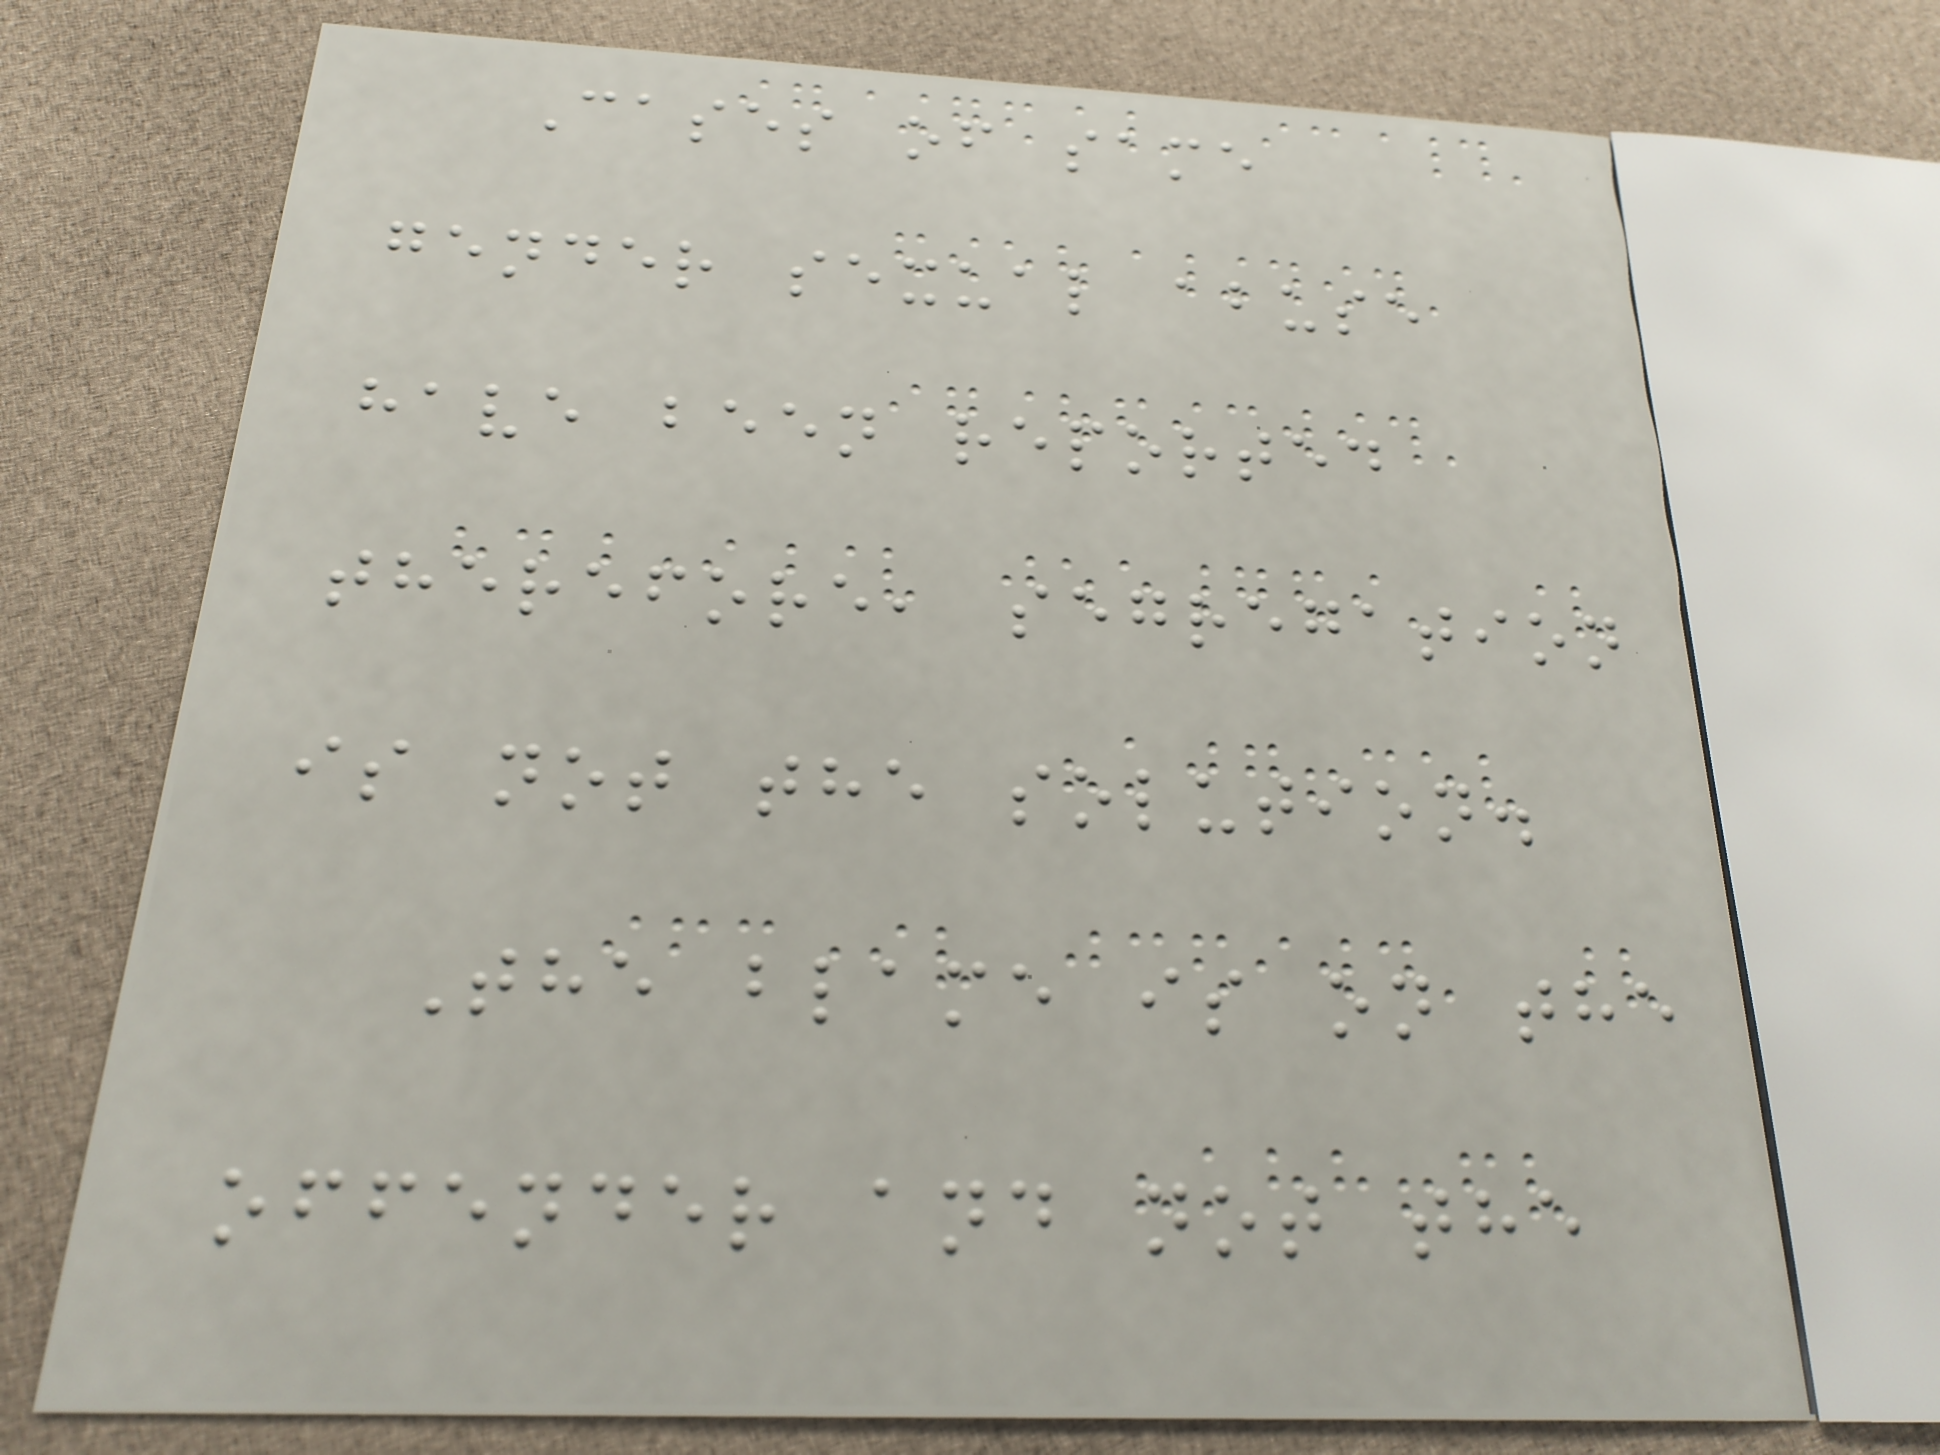Cases of same
gender sexual abuse
have been reported
therefore, segregation
is not the solution.
The blame is on the
offender and not the
